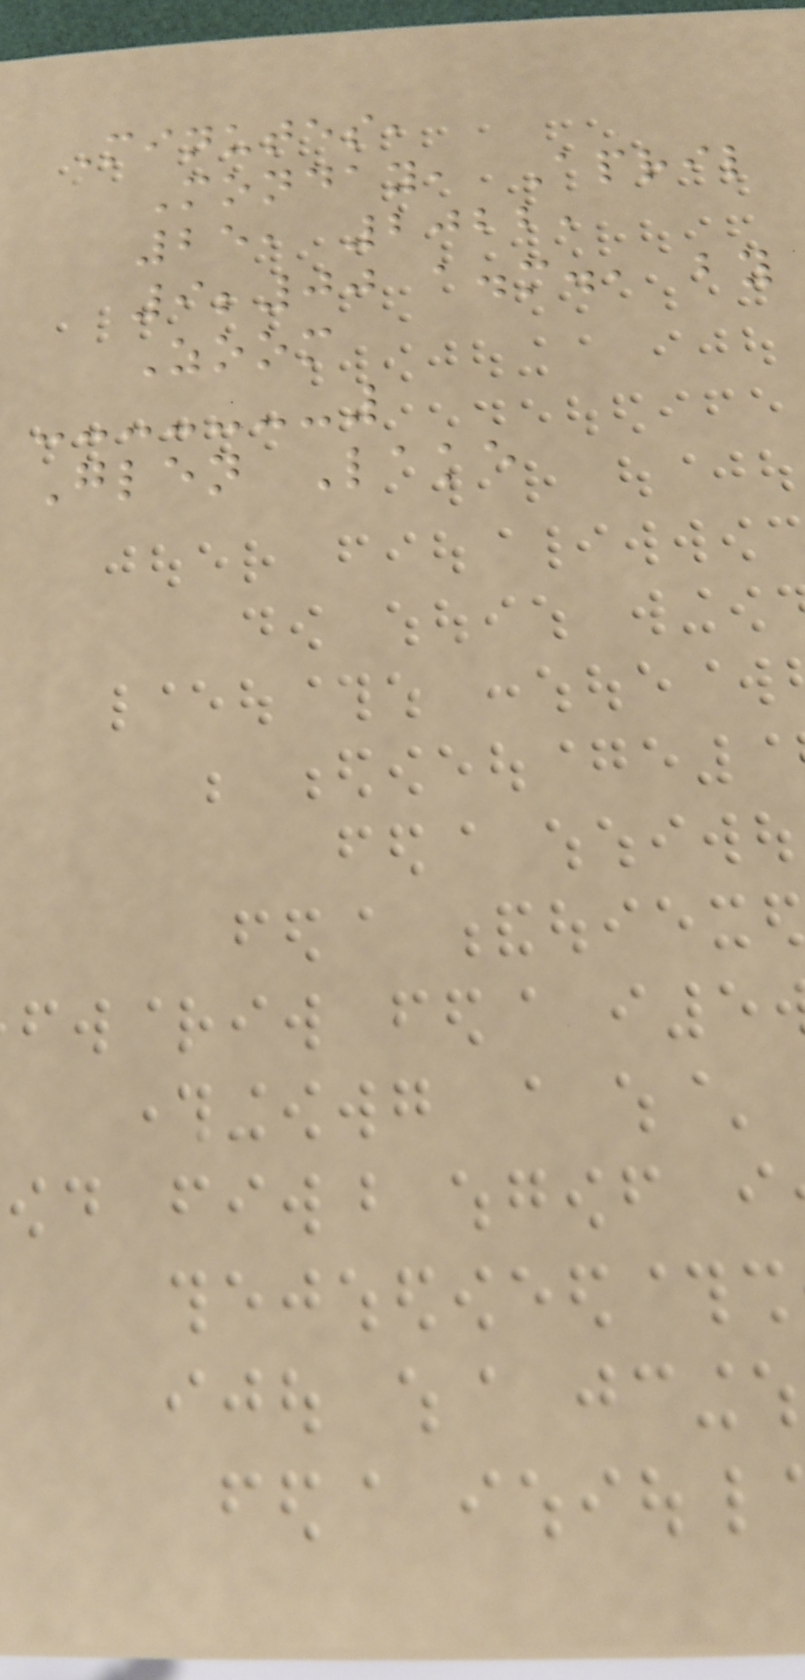Minutes,
Monday, April
25, 2022,
9;00 a.m., by
Zoom
Glen Lake
